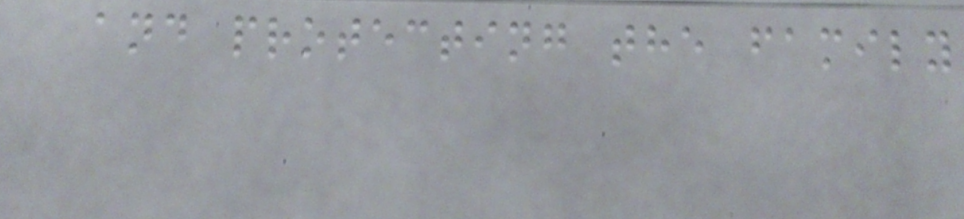and protecting the family
